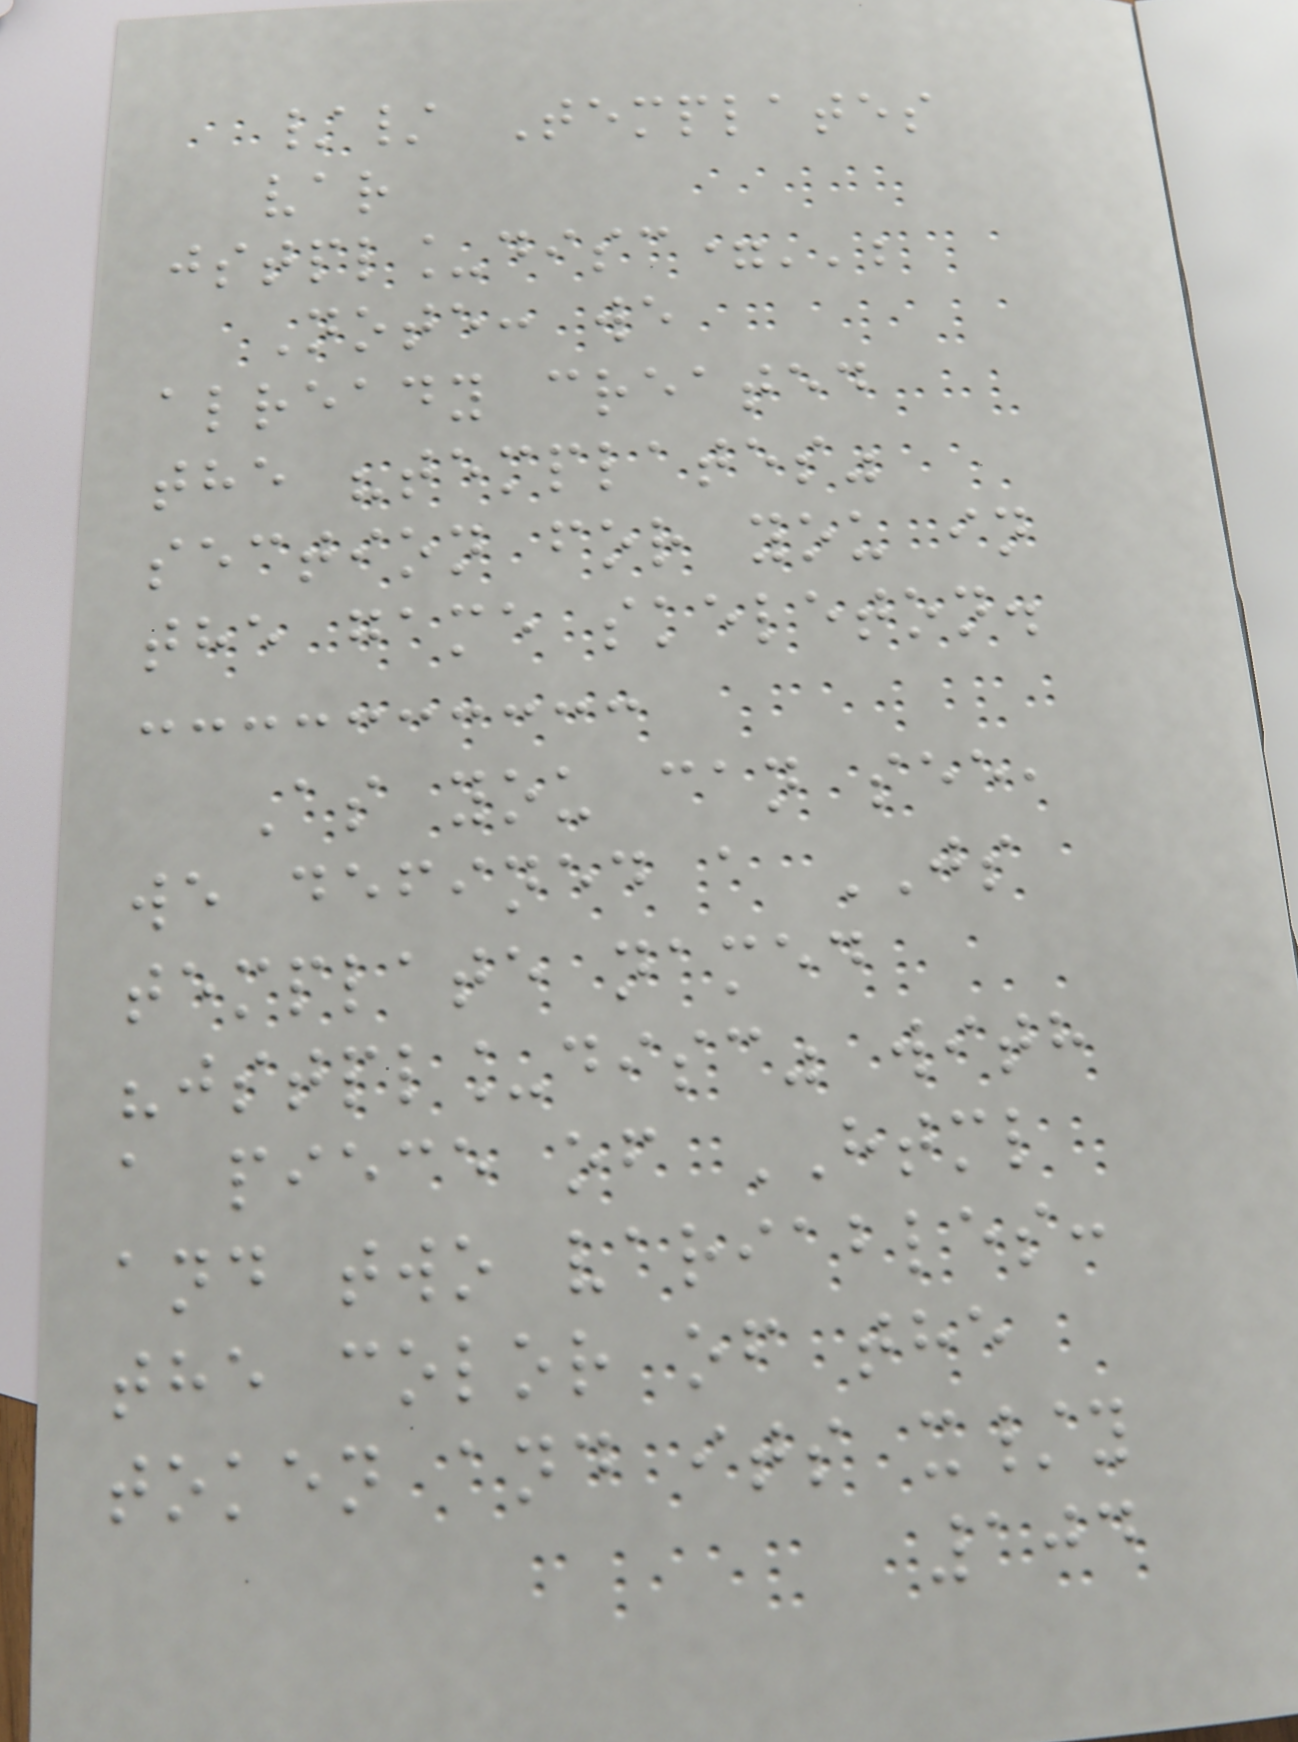// Templates
var
jstpl_disc='';
Note: we
already created
the "templates"
section for you in
the game skeleton.
As you can see,
we defined a JS
template named
"jstpl_disc" with
a piece of HTML
and two variables:
the color of the
token and its x/y
104
